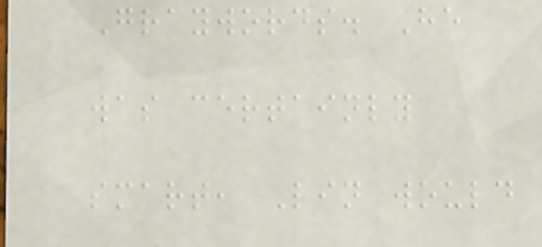Graywords. He
was certainly
smart, Lin would
